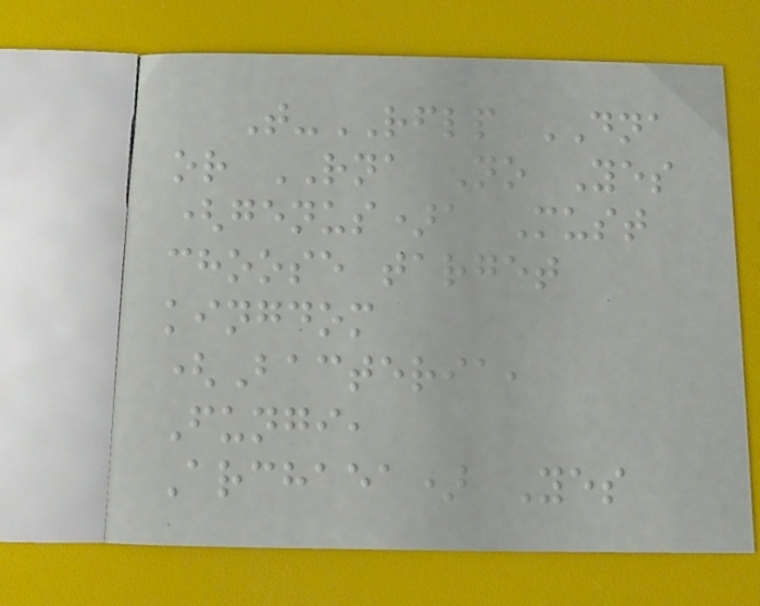T-RFLP DNA
or RNA No Yes
(genus)a Must
choose target
kingdom
(Bacteria,
Fungi,
Archaea) Yes
